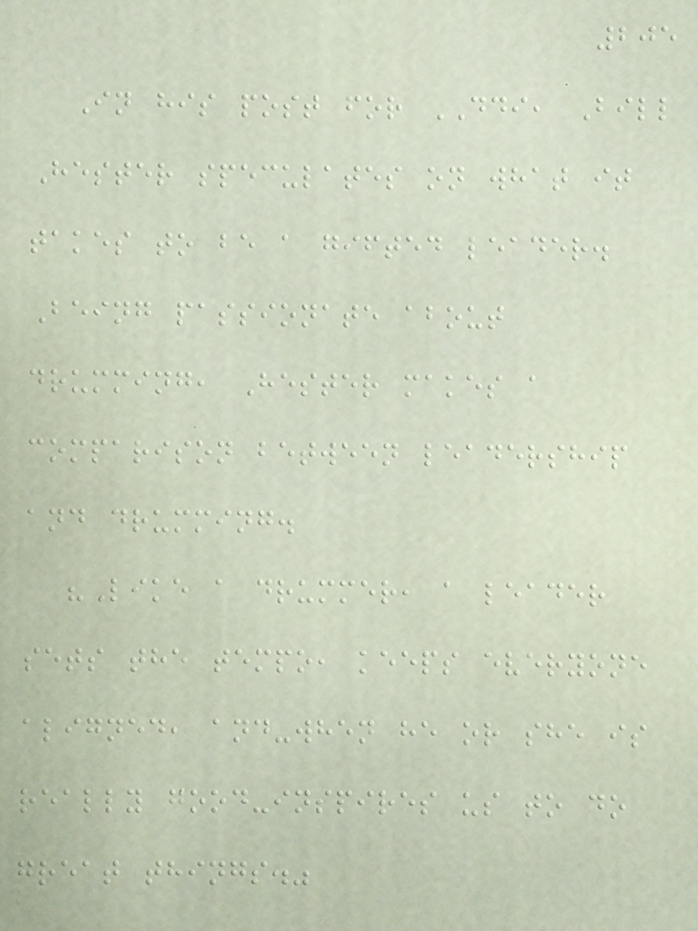205
In his post for DDI, Bill
Hester speculates on what it
takes to be a gifted leader.
Being passionate about
drumming, Hester makes a
comparison between leadership
and drumming.
"Like a drummer, a leader
sets the tempo, keeps everyone
aligned, and-when he or she is
really good-inspires us to do
great things."
